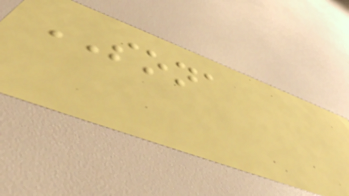SONA
